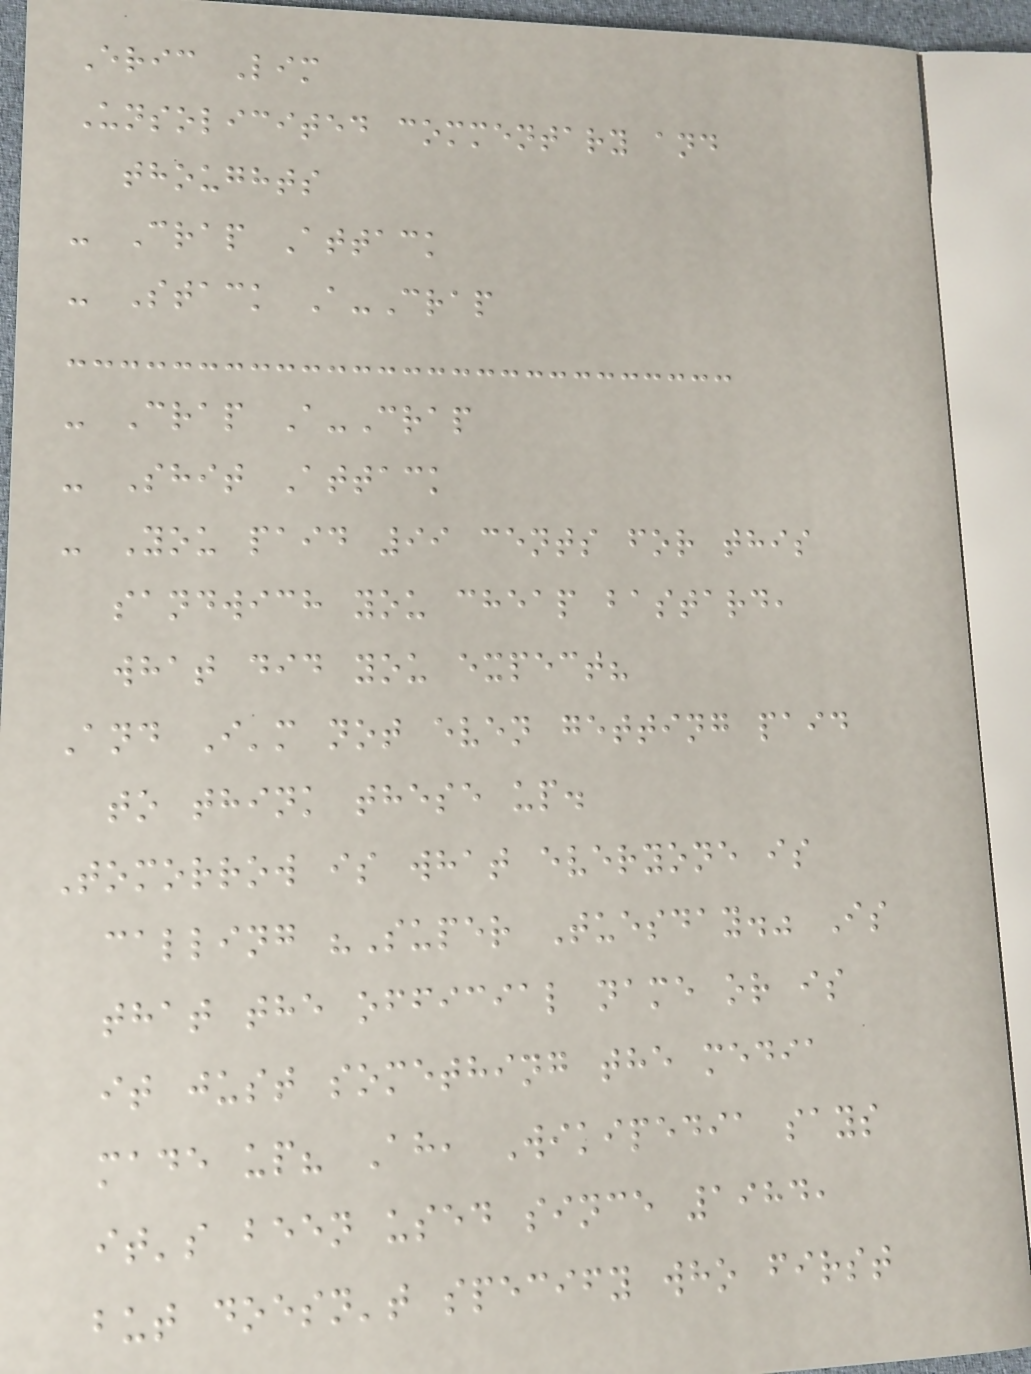Eric Lim
Unsolicited commentary and
thoughts
- Crap Attack
- Stack A-Crap
- Crap A-Crap
- Shit Attack
- You paid 99 cents for this
sandwich you cheap bastard,
what did you expect?
And I'm not even getting paid
to think these up.
Tomorrow is what everyone is
calling "Super Tuesday." Is
that the official name or is
it just something the media
made up? Ah, Wikipedia says
it's been used since 1984,
but doesn't specify who first
